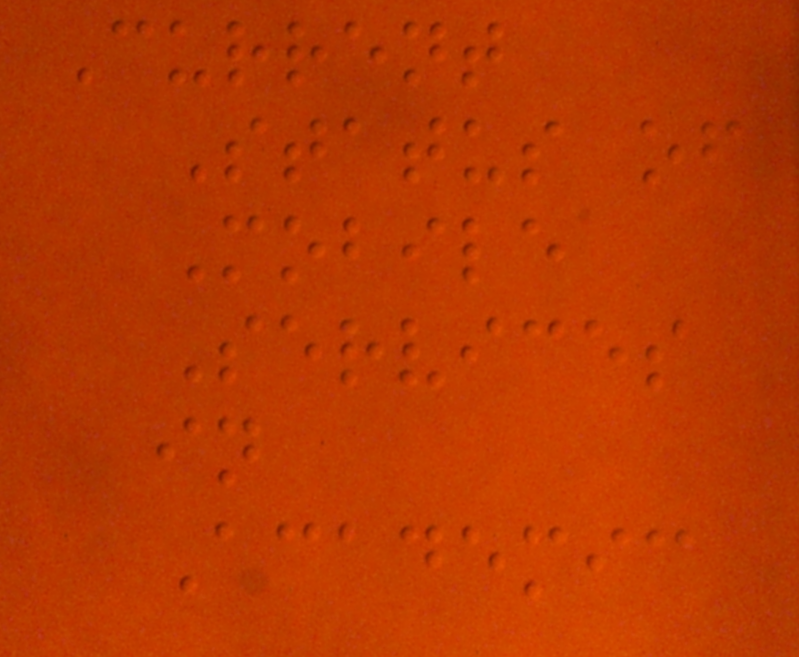Current
Status of
Mobile
Services
in
Academic
